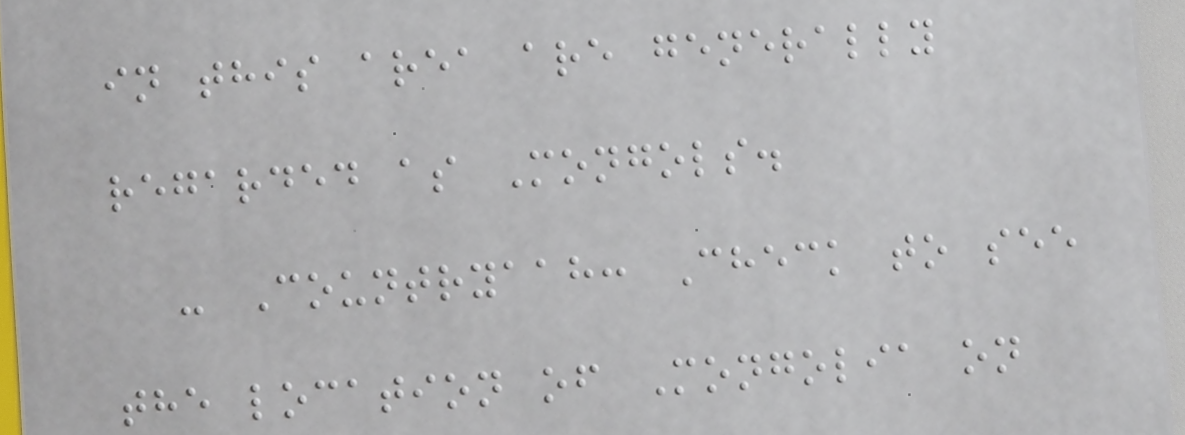in this area are generally
regarded as Mongols.
- Countryaah: Check to see
the location of Mongolia on
